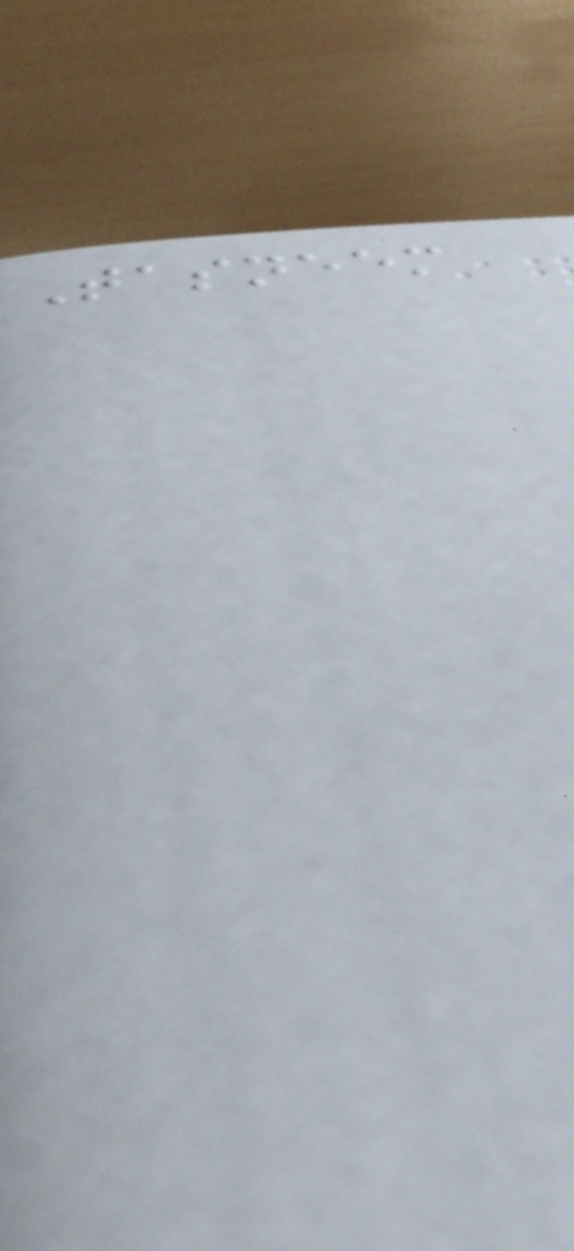Tasneem
